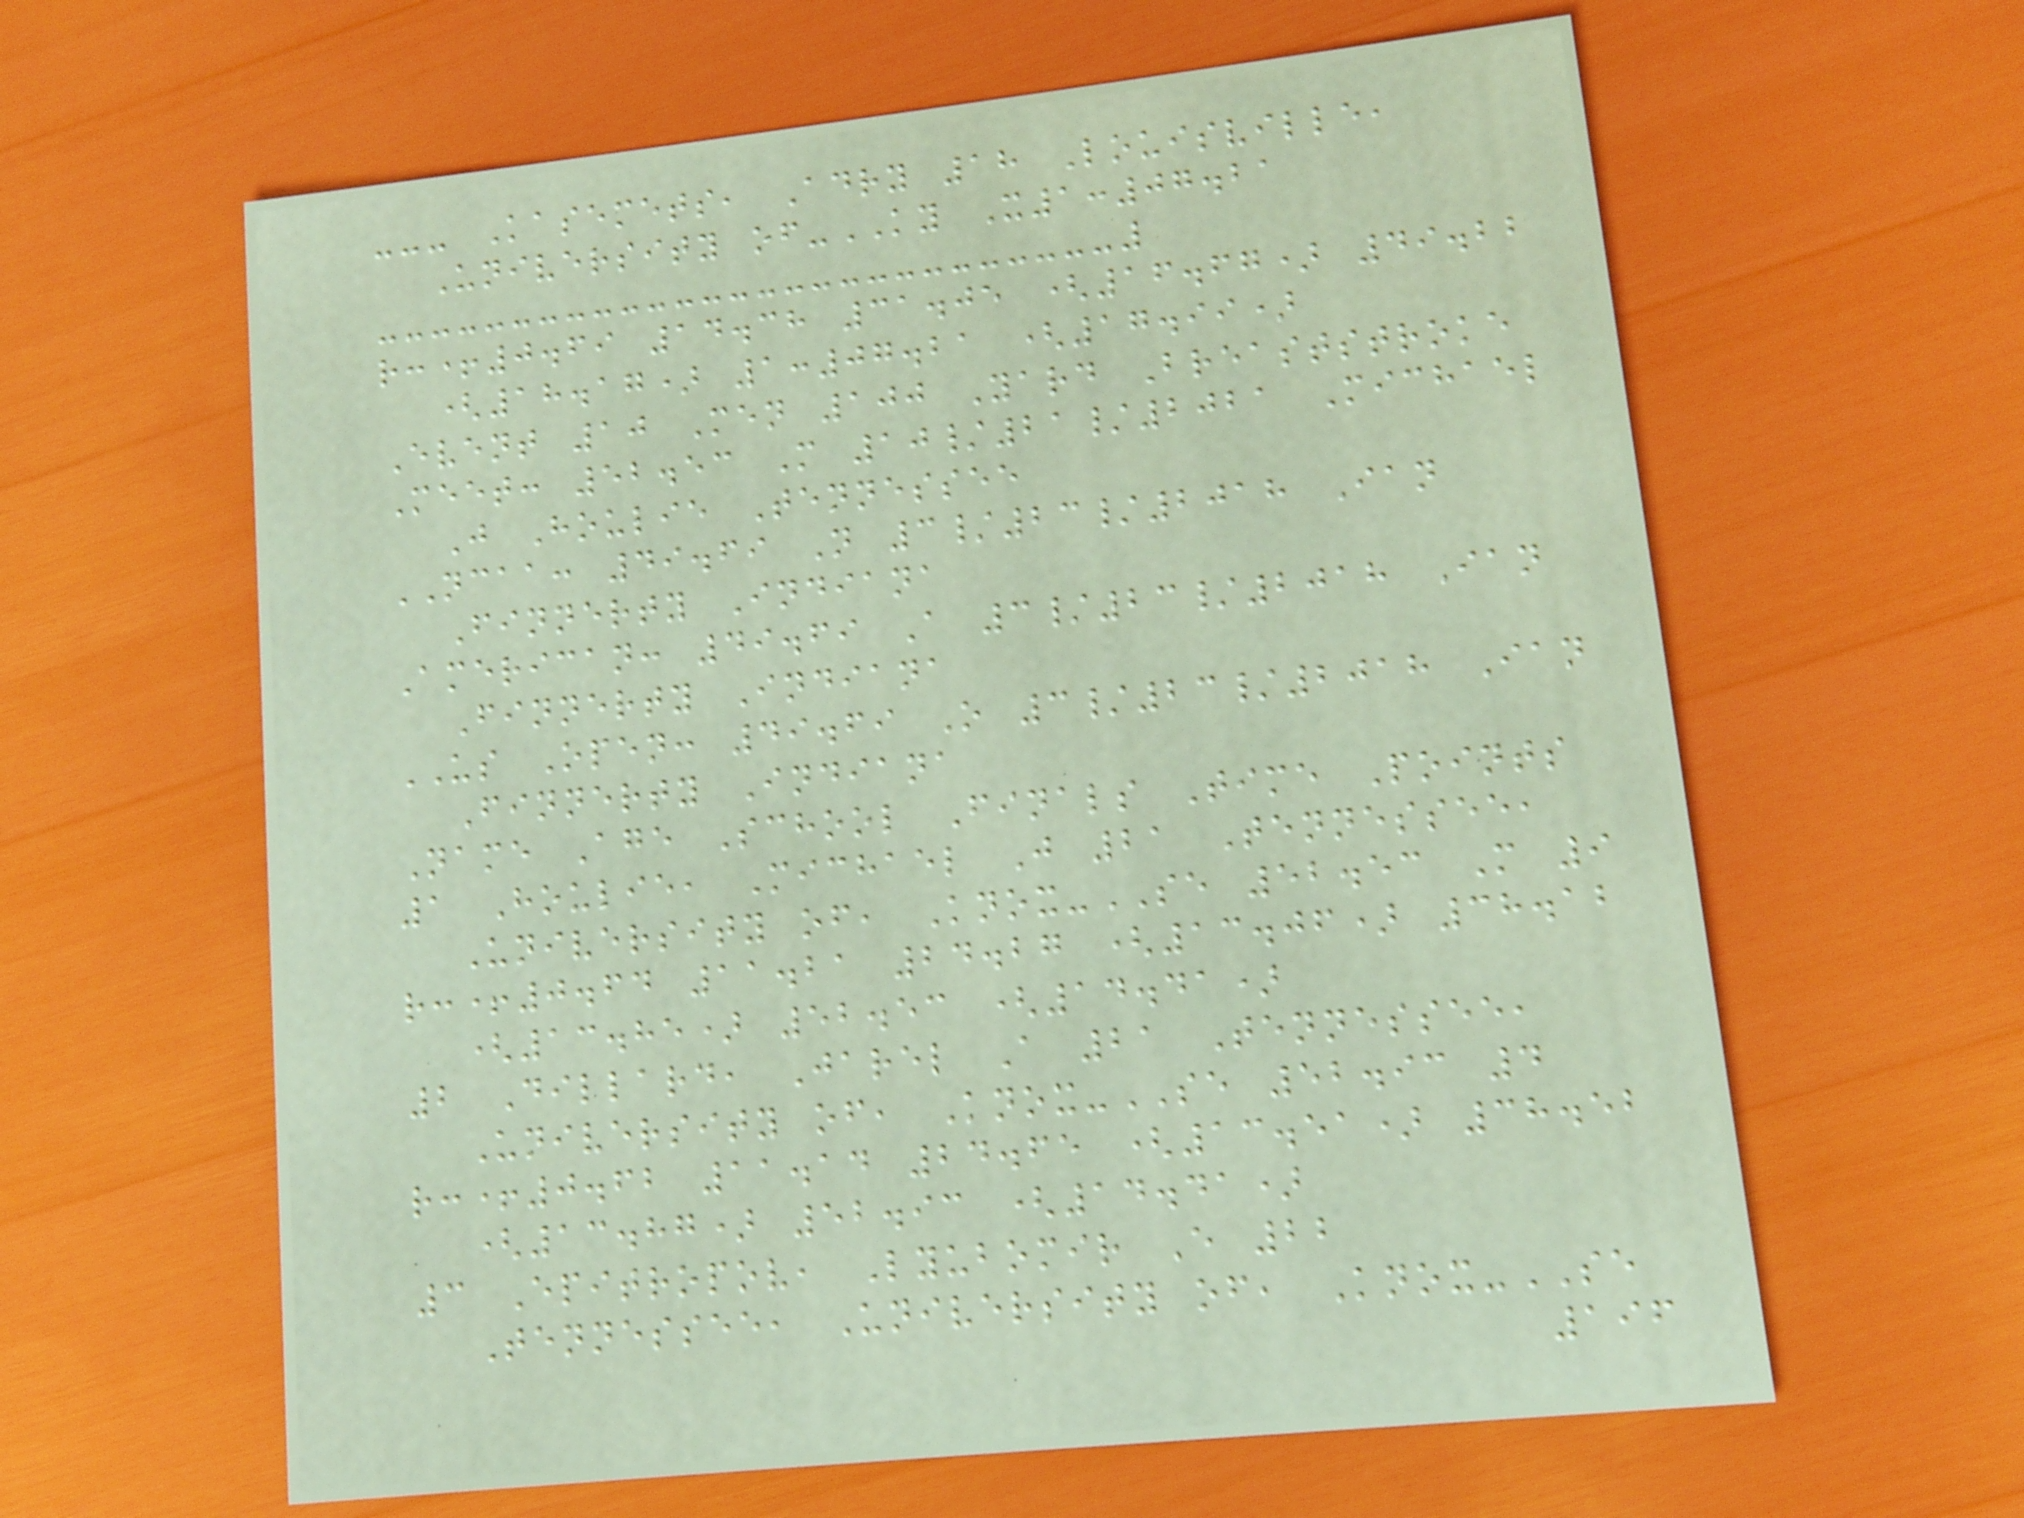--- Kasemets, Adry 18 Louisville,
University of-KY X1:07.21
r:+0.69 14.38 31.05 (16.67) 49.22
(18.17) 1:07.21 (17.99)
Event 10 Men 100 Yard Breaststroke
Meet: 52.53 M 10/21/2021 Michael
J Houlie Tennessee
NCAA: 49.69 N 3/23/2018 Ian
Finnerty Indiana
American: 49.69 A 3/23/2018 Ian
Finnerty Indiana
US Open: 49.69 O 3/23/2018 Ian
Finnerty Indiana
Name Age School Finals Time Points
1 Houlie, Michael J 21 Tennessee,
University of, Knox-SE 52.53 M 9
r:+0.64 11.21 24.27 (13.06) 38.12
(13.85) 52.53 (14.41)
2 Dillard, Jarel A 21 Tennessee,
University of, Knox-SE 52.93 4
r:+0.62 11.14 24.65 (13.51) 38.52
(13.87) 52.93 (14.41)
3 Epitropov, Lyubomir E 22
Tennessee, University of, Knox-SE
196
